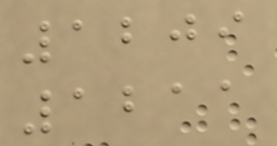1209
1211
